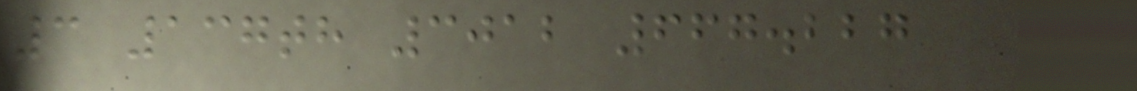3 137th 3012 667.227
